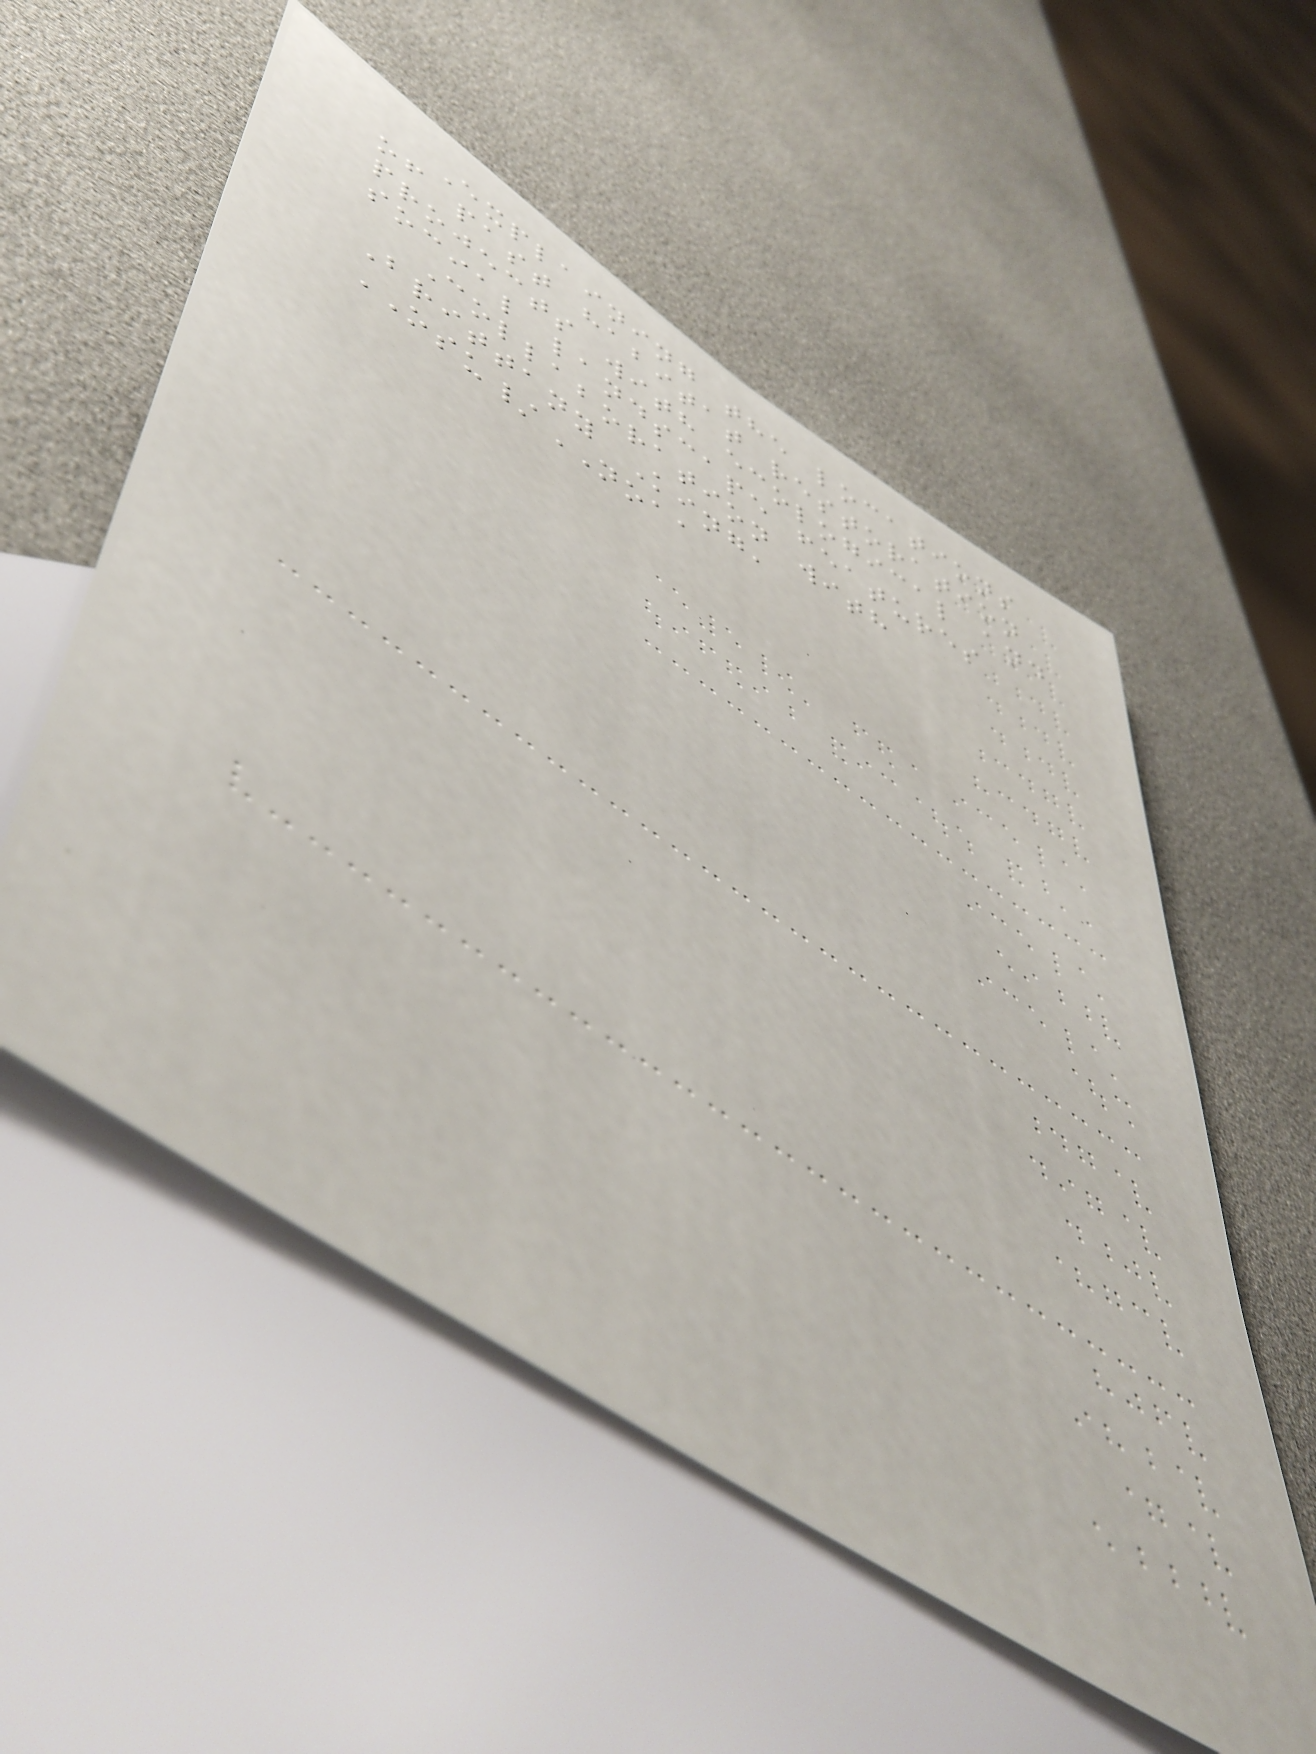Explaining the locations
of past habitat restoration
projects with ecological and
social landscape features
Collaboration with
Brittany King,
OSU/NOAA
